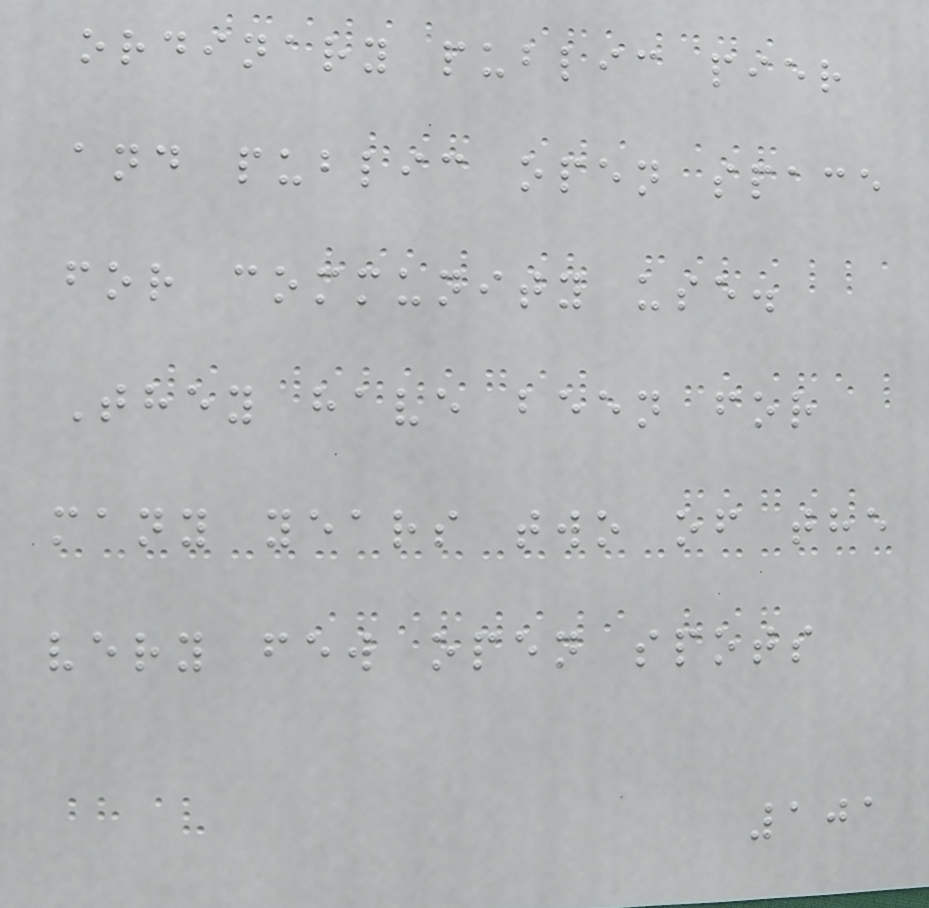ordinary public pier
and public open space
for community use.
They have been for
many years two of the
very few open spots
101
